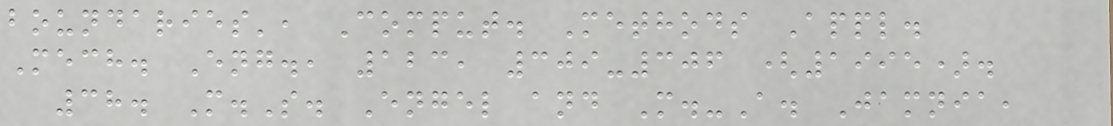boundaries', Comput. Methods Appl.
Mech. Eng., 123, 309-306 (1995).
38. M.S. Engel and M.-A. Jamnia,
